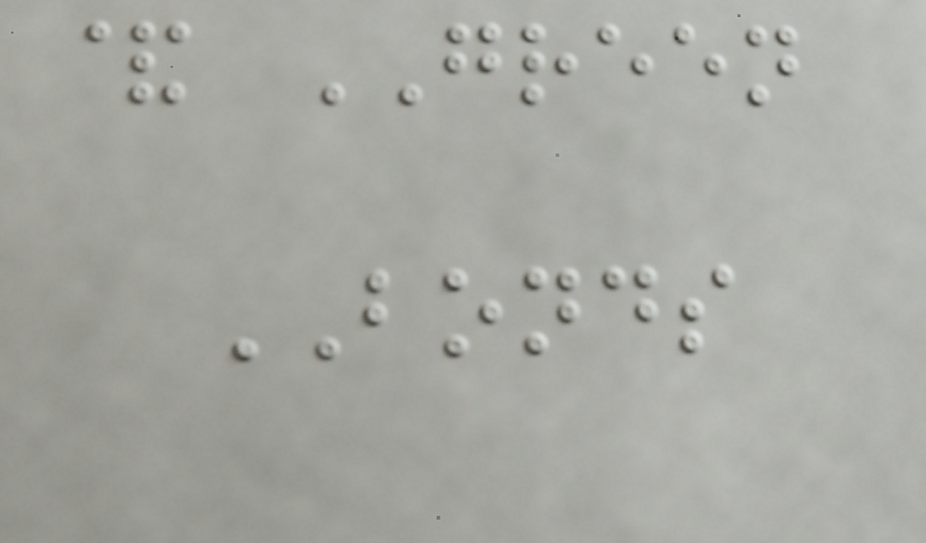& GREEN
BONDS
